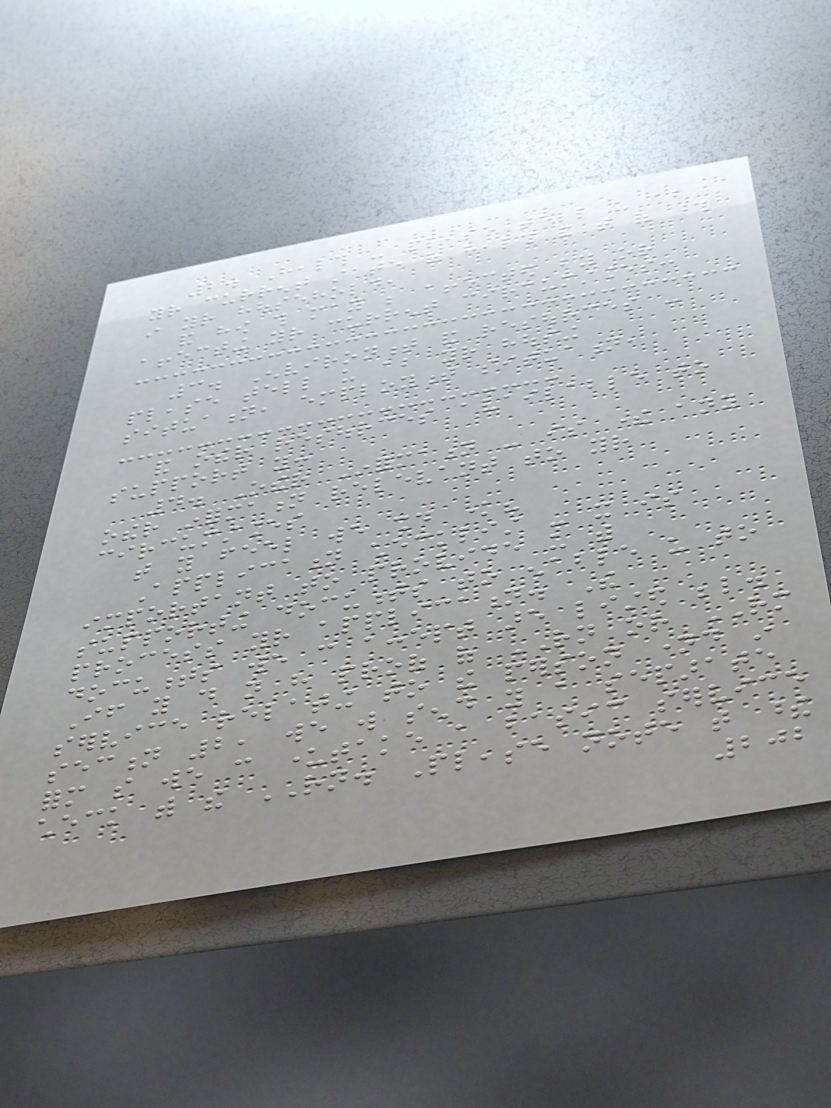2. Health - please tell us about
your current state of health and that of those
in your household,
and how this may be affected by or
affecting your current circumstances:
3. Environment and resources -
please tell us about your housing
situation, employment situation,
and other resources available to
support you:
4. Other Information - is there any
other information relevant to your
circumstances
that you feel we should know?
Application checklist - it is
important to provide us with
supporting documents to enable us to
process your application. The
documents we can accept are listed below.
If you do not have proof of RN or RM
service relating to the person named in
section 2, we will send you a separate
form so we can undertake a basic service
check with the RN. Please note that these
202
